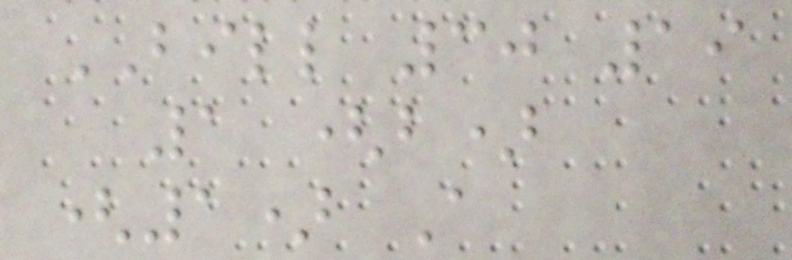BILL 30 19
1 (b)
(1) A
